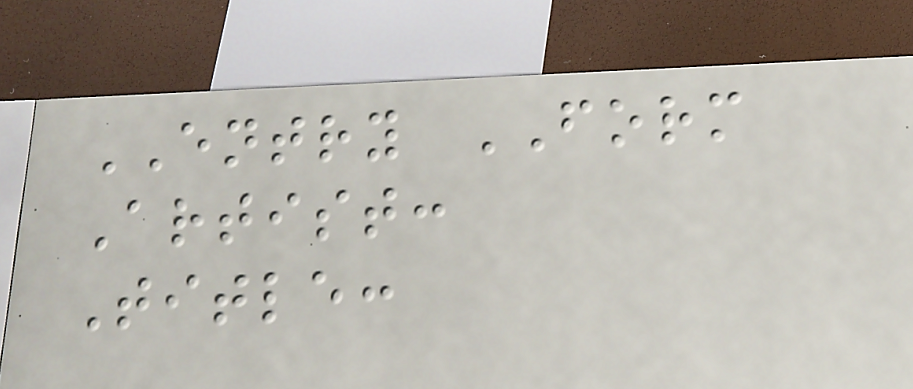ENTRY FORM
Artist:
Title:
